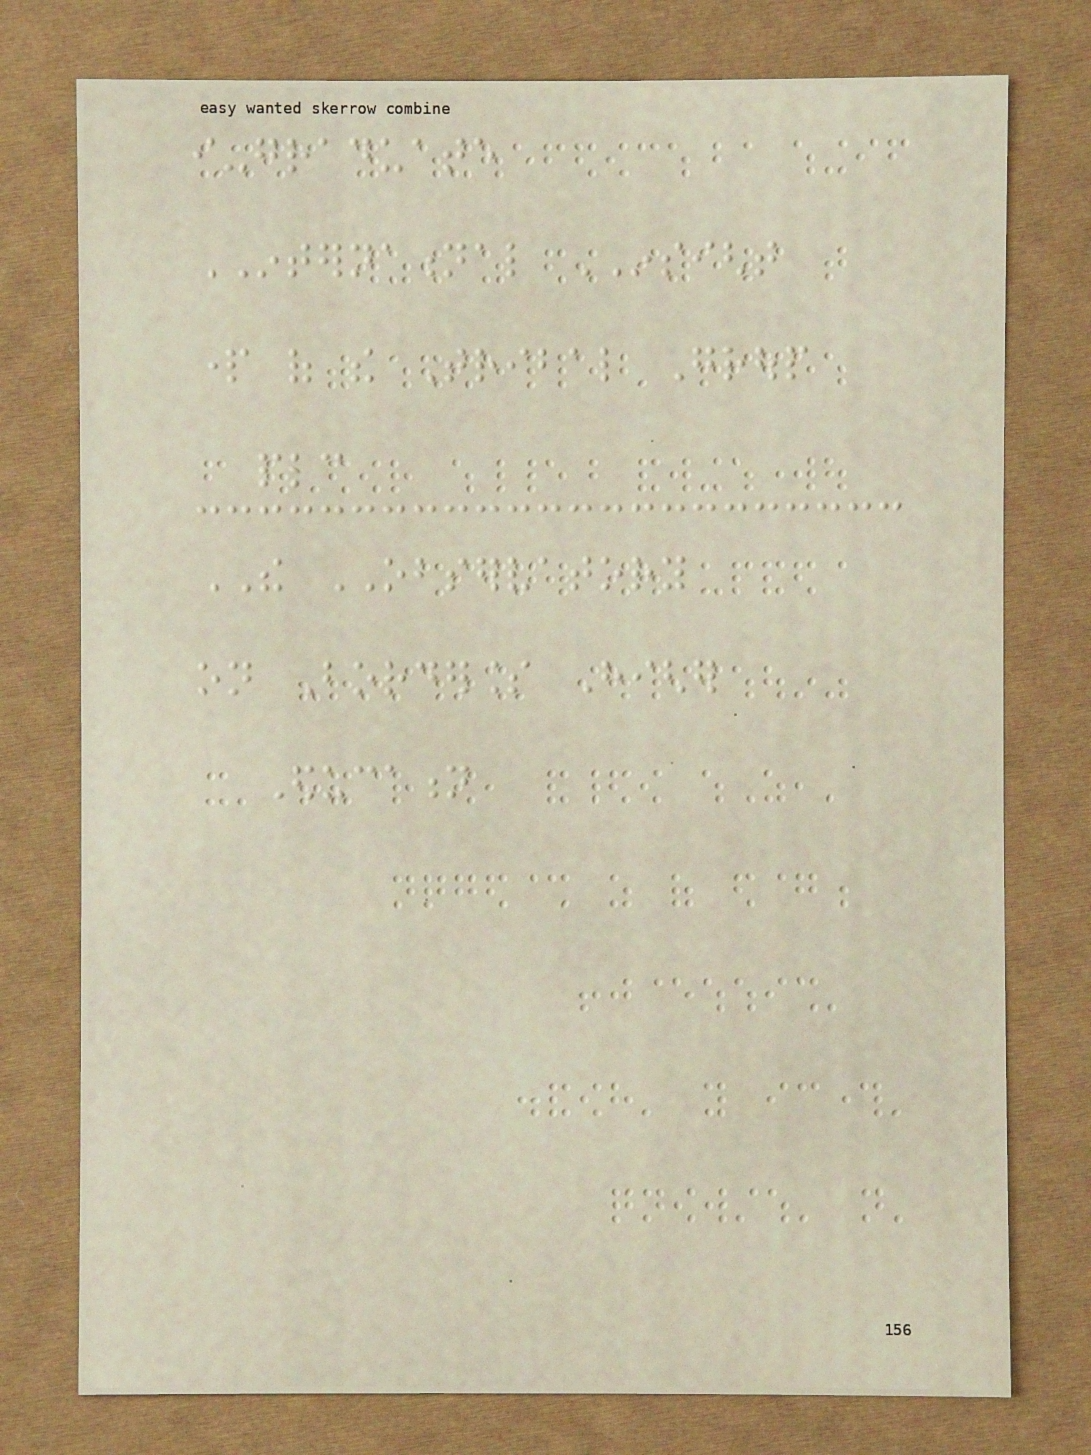i-graduate
INTERNATIONAL INSIGHT
part of the Tribal Group
plc
THE OBSERVATORY
on Borderless Higher
Education
